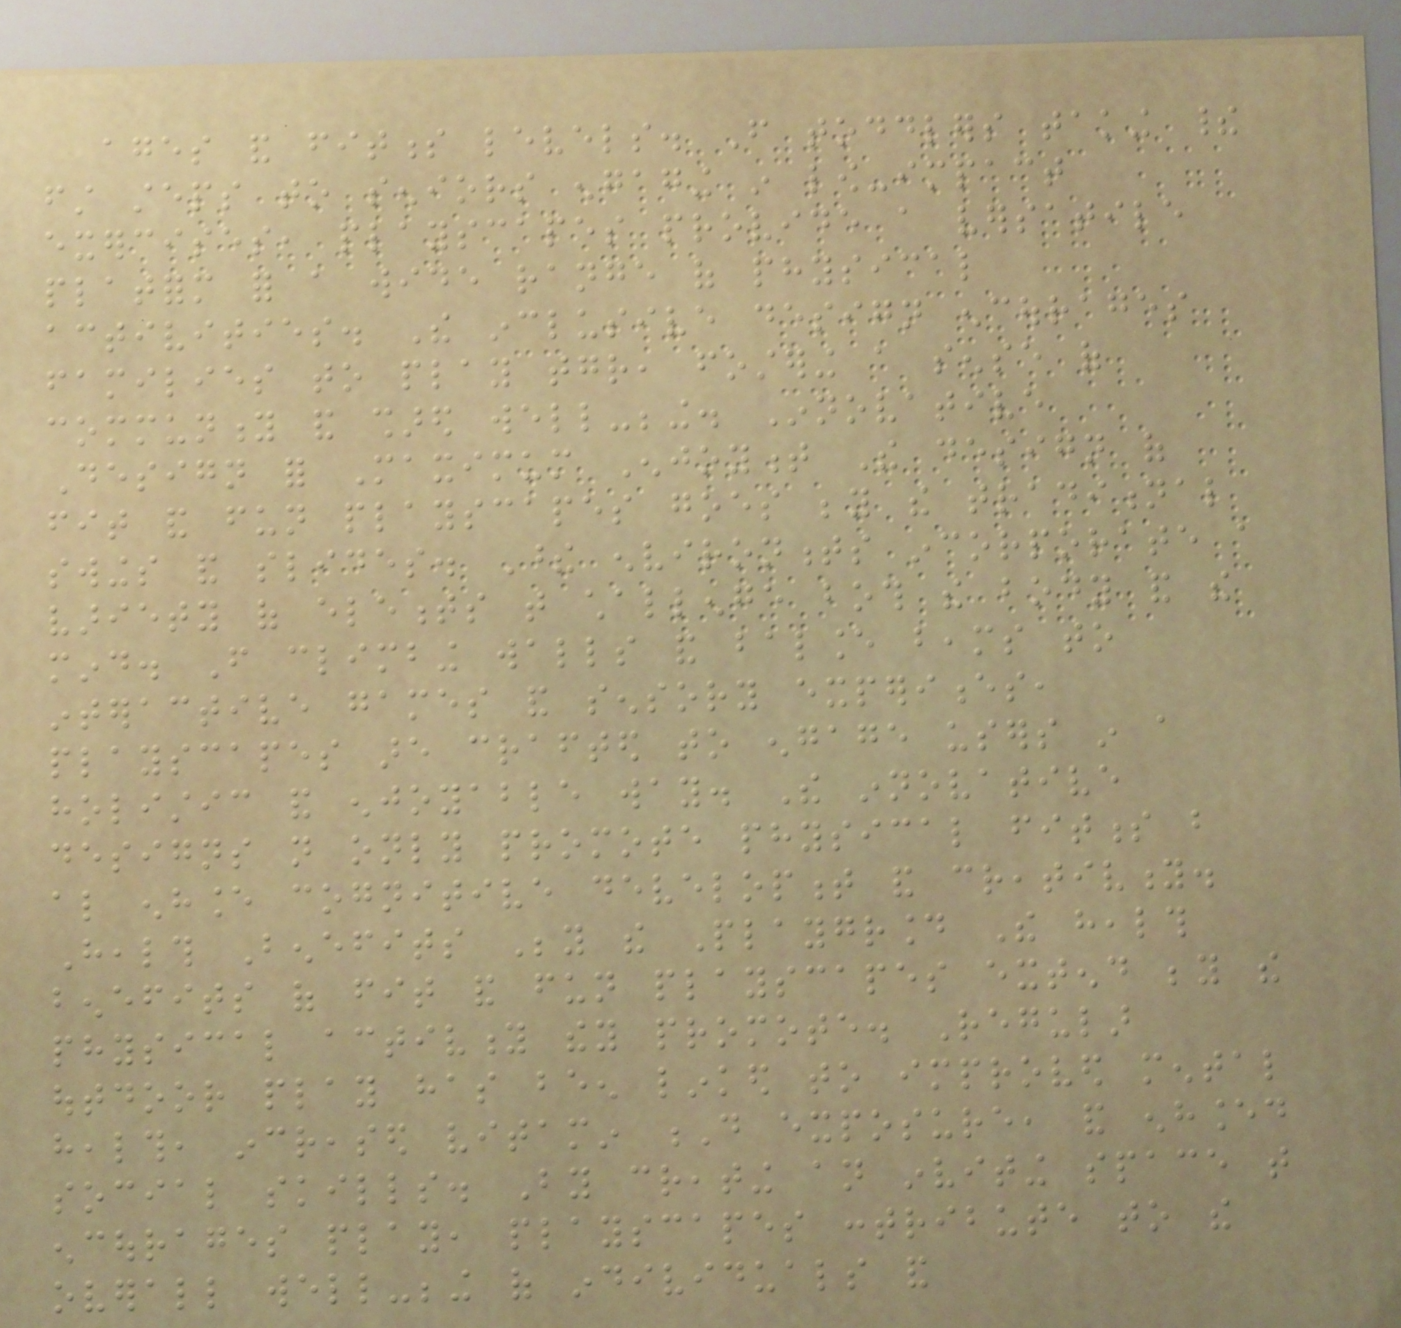ages and fitness levels. From toddlers taking their
first steps to seniors engaging in low-impact
exercises, playscapes provide a versatile
platform for a wide range of physical
activities. The inclusive design encourages
families to play together, fostering a sense of
community and shared well-being. Innovative
Design for Maximum Enjoyment The design of
fit and fun playscapes goes beyond the traditional
swings and slides. These environments incorporate a
variety of elements that challenge both the body and the
mind. From climbing walls and balance beams to
interactive games and sensory experiences,
playscapes are crafted to engage users in a
holistic and enjoyable way. The innovative
designs not only promote physical fitness but
also enhance cognitive development and creativity.
Health Benefits Beyond the Playground The health
benefits of fit and fun playscapes extend beyond the
physical activity they promote. Regular
outdoor play has been linked to improved mental
health, increased vitamin D exposure, and enhanced
social skills. By creating an inviting space that
encourages play, playscapes contribute to the
overall well-being of individuals and
